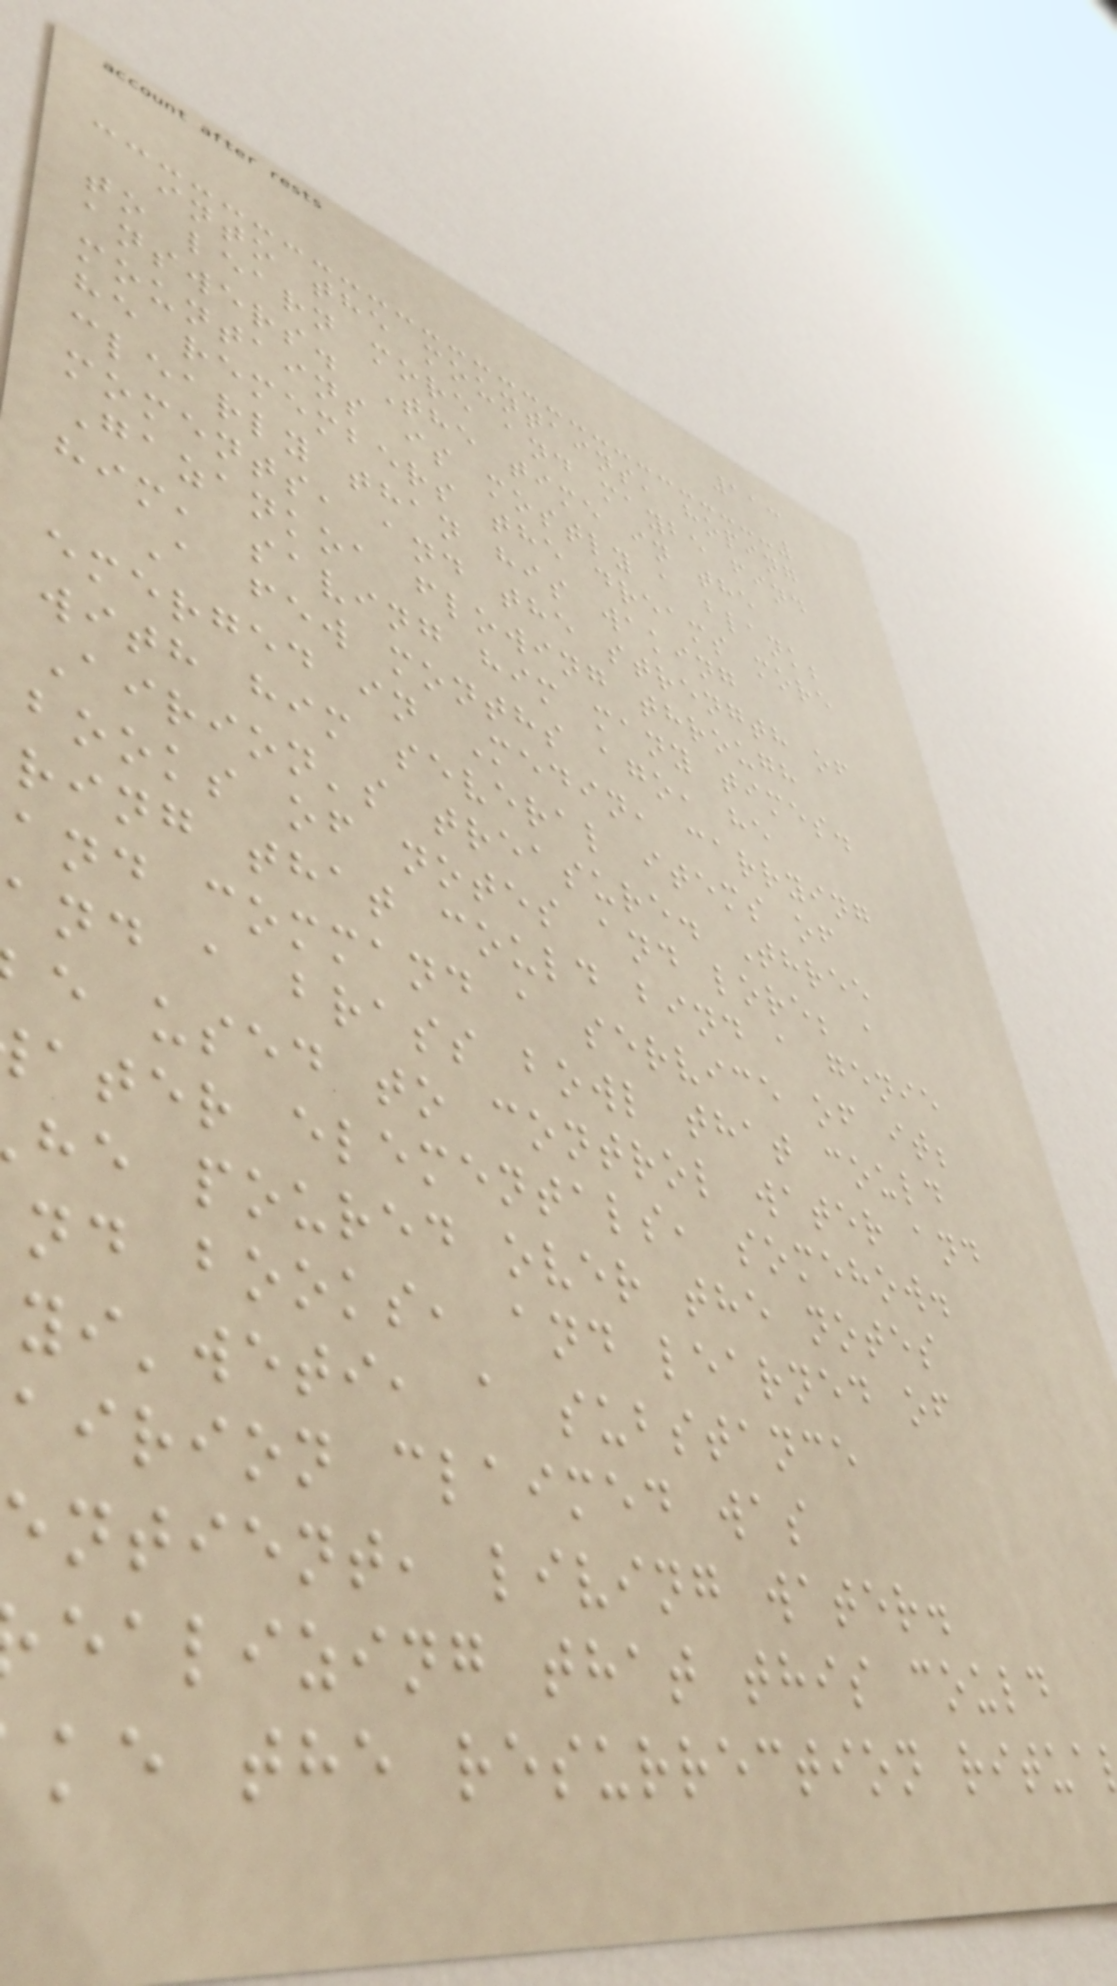113
into the mountains, hoping
to learn more and maybe find
answers. The time in the
mountains is mostly a blank;
he remembers the dreams more
clearly than his waking
moments, and the strength of
Gazankoa flowing through
him, saving him many times.
A few months ago, he
emerged in Medin, carrying
with him several items of
Airion's treasure. Three
books of notes and lore; a
ring that could bind a genie
and command a service of it;
and a brass bowl that could
e used to control water and
ater elementals, somehow.
he poured over the notes
nd books, and learned of
yi'weti, a substance
airion claimed was
entient, living water.
ealizing that this could
ke the resurrection ritua
